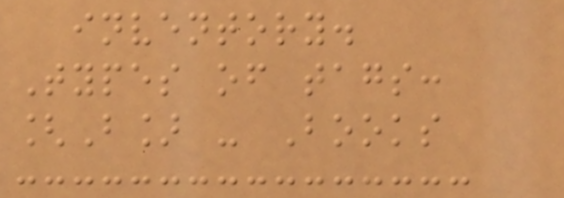inventory.
Types of tags:
[B] - Books
